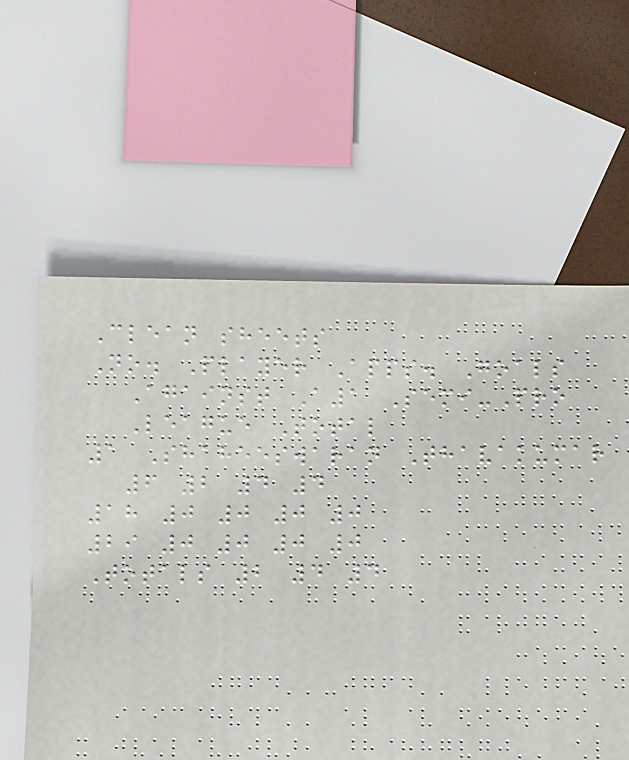Clean sheets
No. Player Apps. Goals
Against A1 Semi-Pro
League Total
1 Shaheeswaran Thavakumar
6 2 4 4
18 0 0 0 0
29 0 0 0 0
Totals 2 4 4
